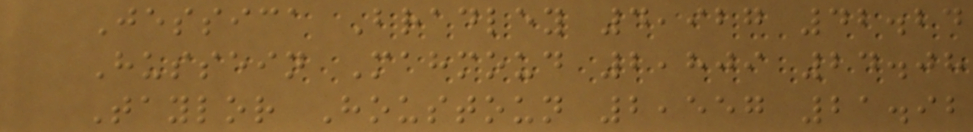Jessica Bradley 4,927 42.24
Hussein Mahmoud 2,809 24.08
Taylor Houstoun 2,557 21.92
